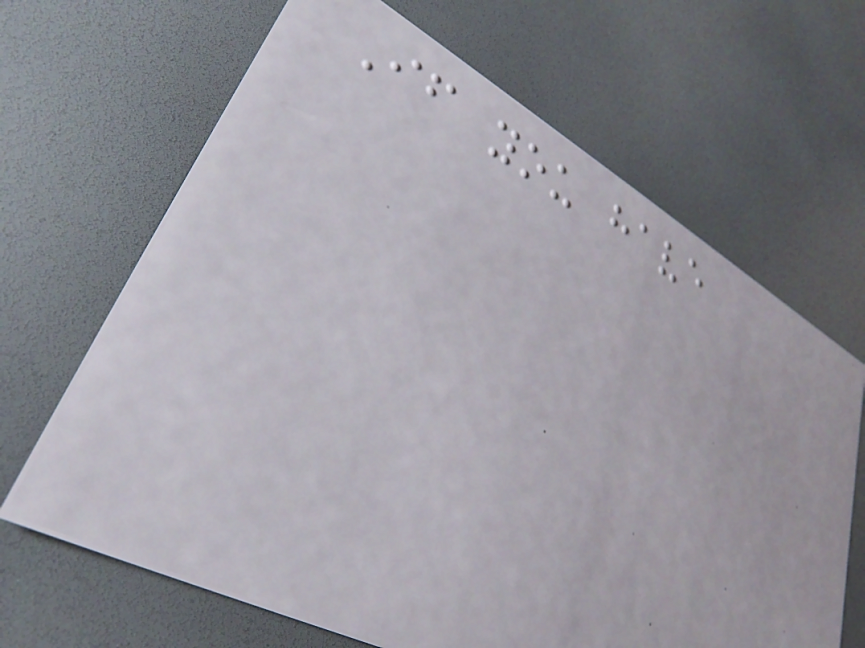If you have
